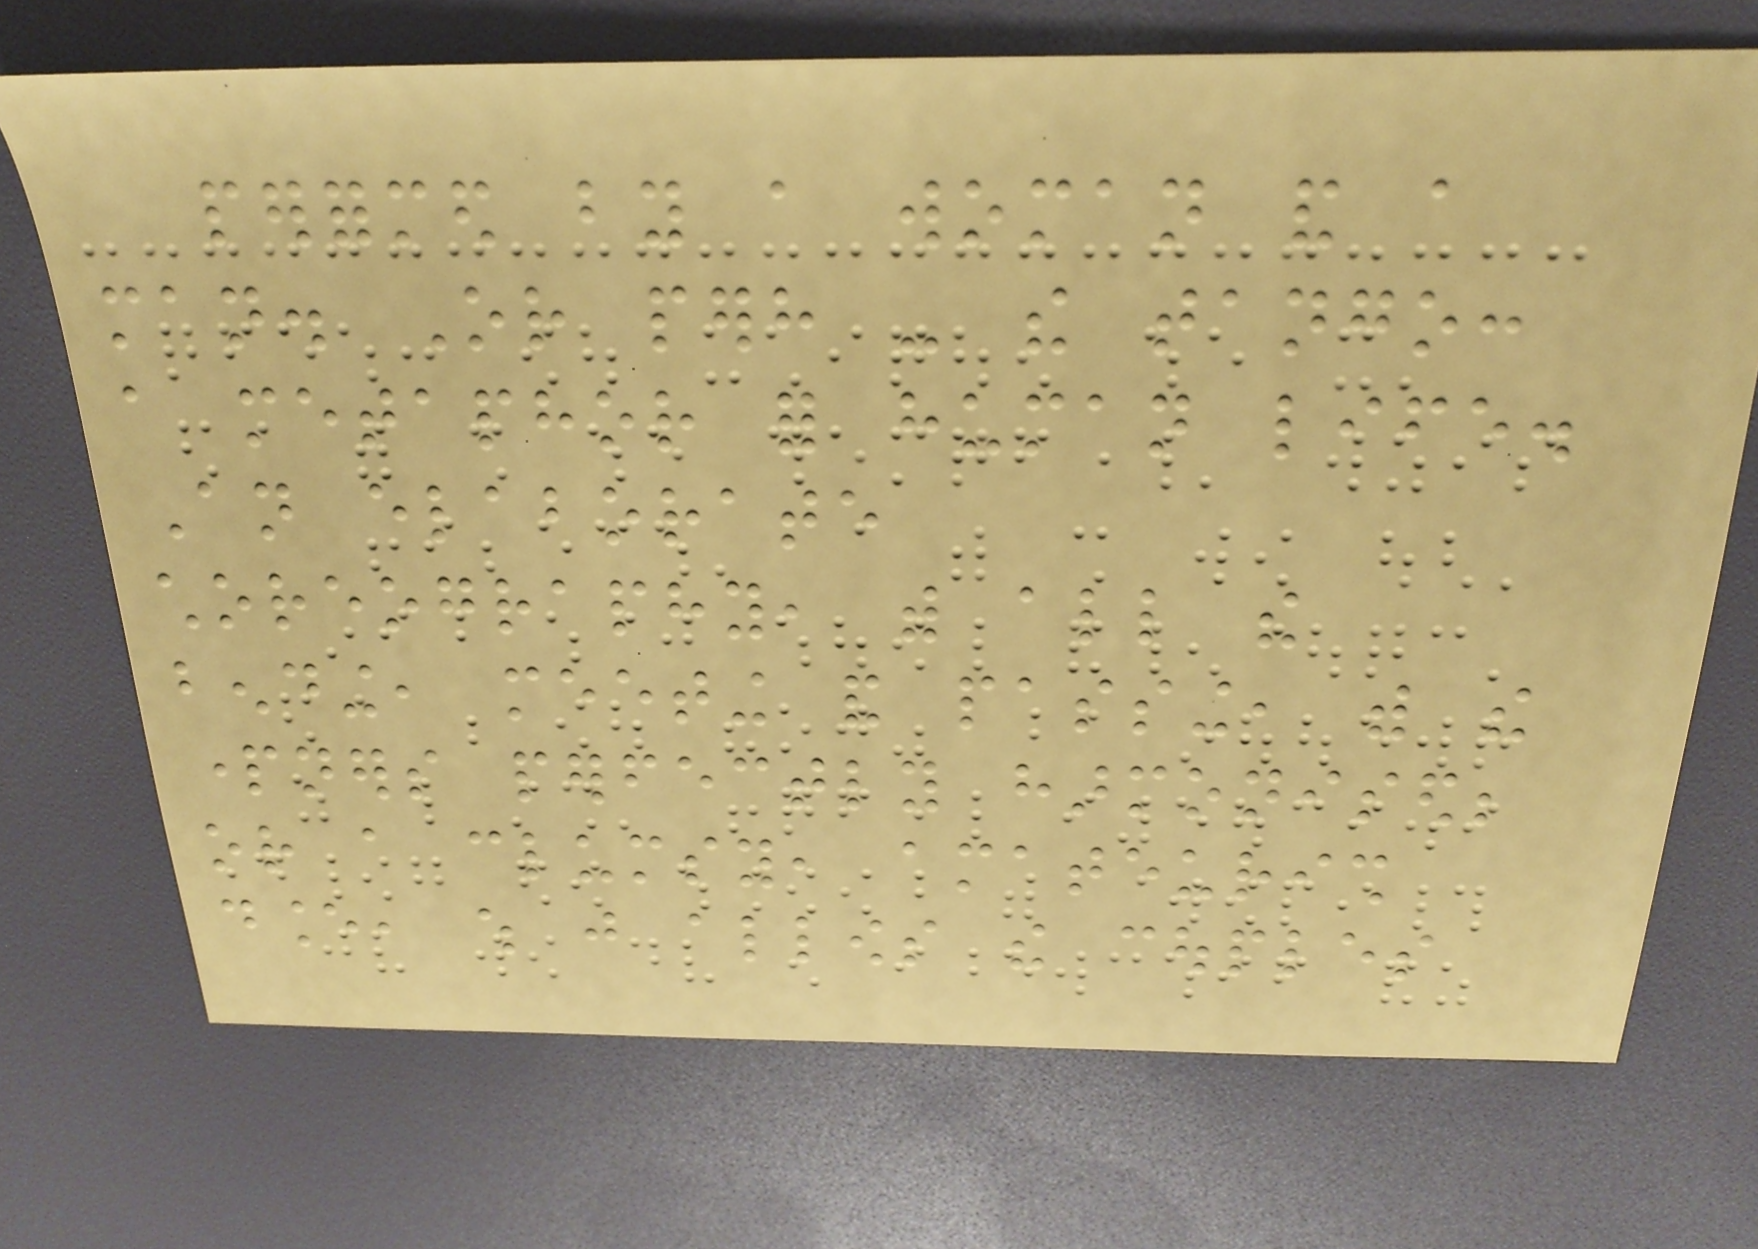performed by a woman and a
man. Or perhaps - the tango:
a metaphor for human life.
An elaborate
choreography, with all the
bending, meeting and passing, with the
partners perfectly harmonised;
or a clumsy, amateurish
dance, which just allows the couples
